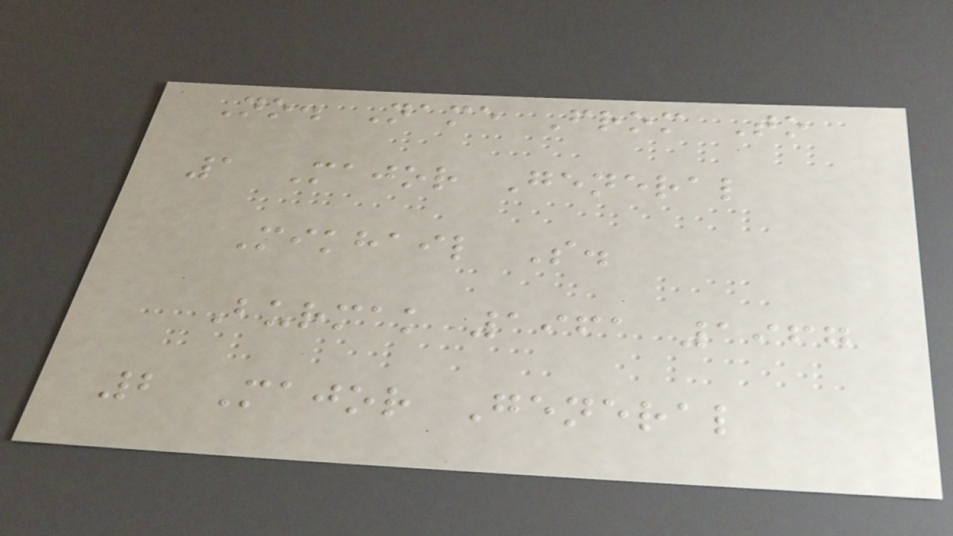No. Name From To
1 Major General
Mikhail S.
Burmak 1961 1967
2 Major General
